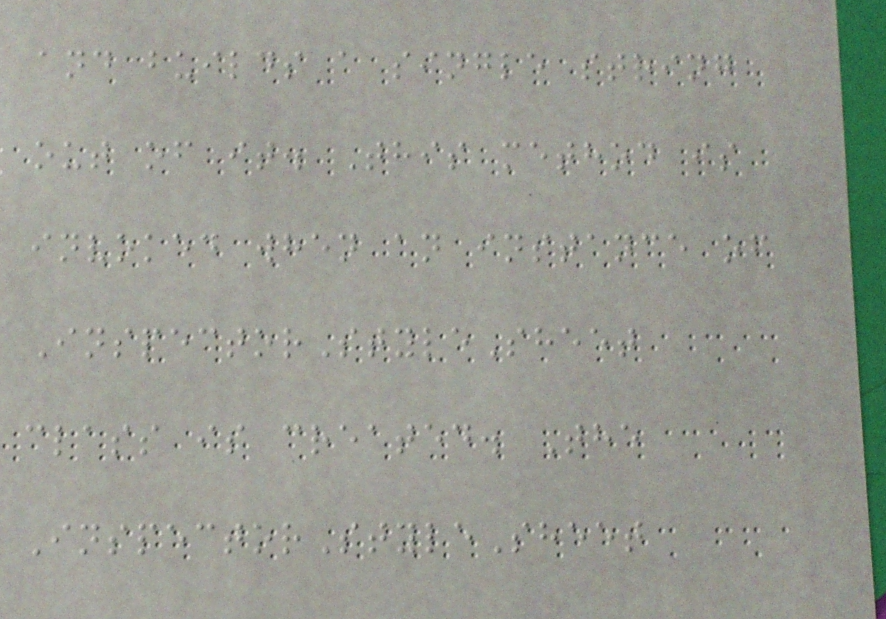and builds a single string
out of it. This method is
invoked when an instance of
InspectorStyleSheet
class is created. The
InspectorStyleSheet
